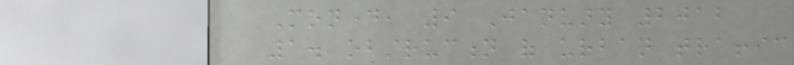Monday, 9 January 2012
1. obstruction of urban traffic
